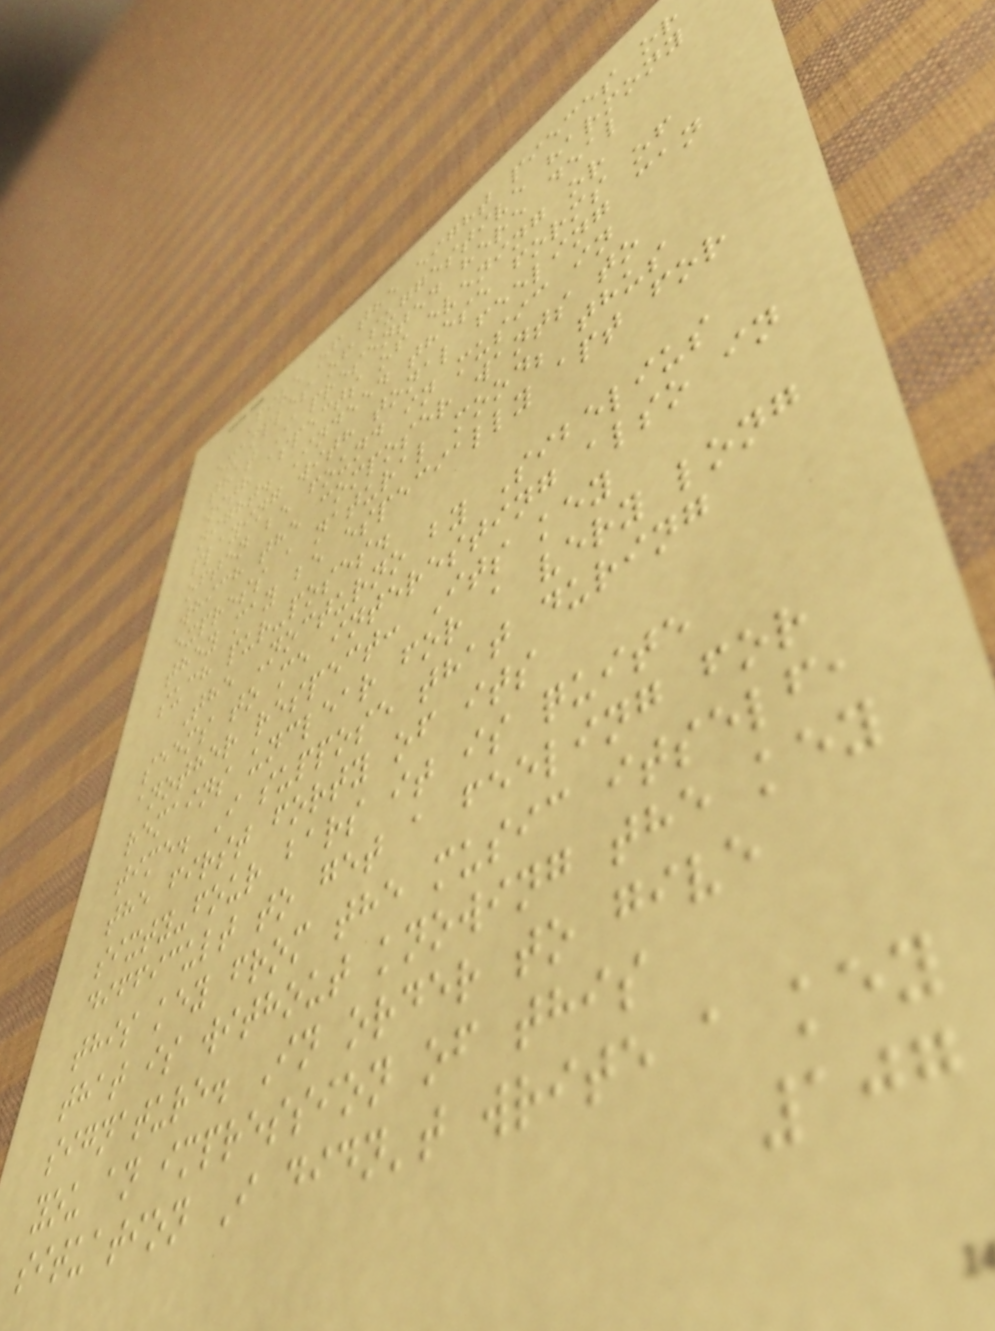Five of the eight pieces or
examples of suggestive harmony
that I presented here deal
with aspects of evening or
night. Indeed these forms of
playing with tonal feeling can
often be found in music in
which the composer wants to
express a natural mood; thus
they may be especially apt for
such pur-poses.
The Nocturno by Sibelius
seems to me interesting also in
another respect: Its key
remains unclear for a very long
time. I suppose that during
the first forty of its
sixty-four bars it is quite
difficult to get a feeling for
this key from the music itself,
that is without knowing the key
signature. In order to give
you an impression of this
situation I didn't write a key
107
